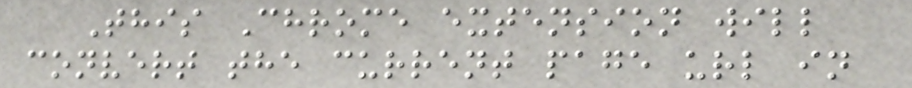This Chrome extension will
convert the current page url in
